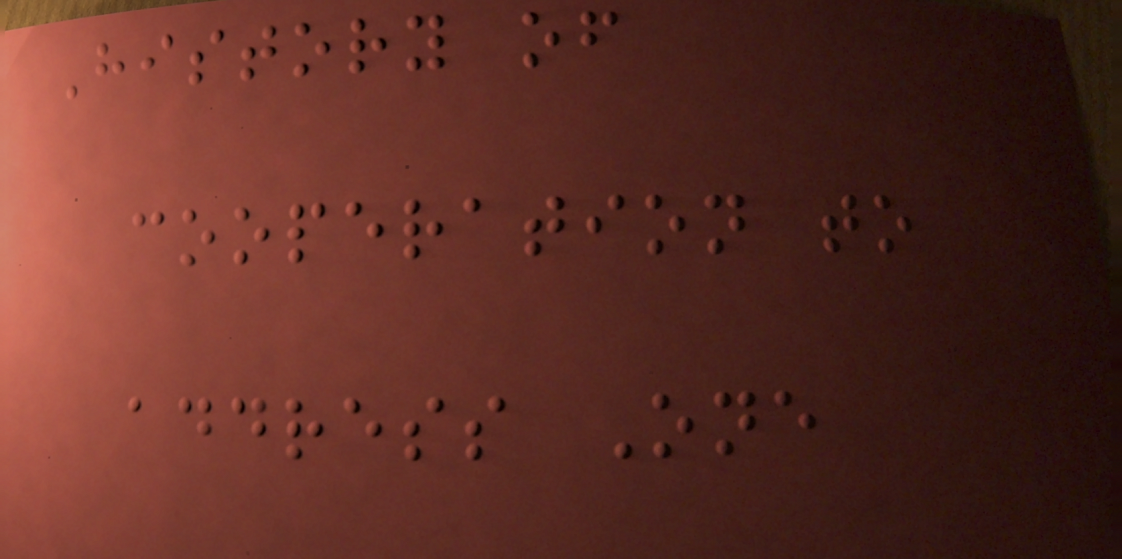History of
cooperation to
address One
